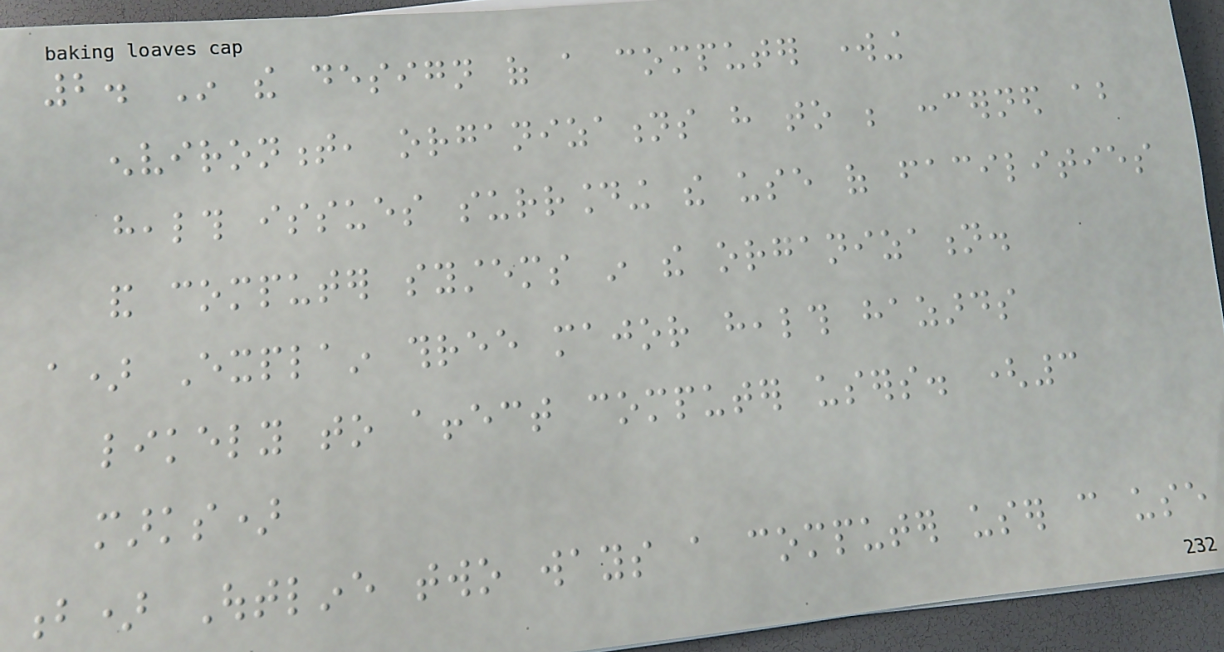2. In the design of a computer working
environment, organizations have to be concerned about
health issues surrounding the use of facilities
and computer systems in the organization.
a) Explain three major health hazards
likely to affect computer users. (3
marks)
b) Outline two ways a computer user can use
